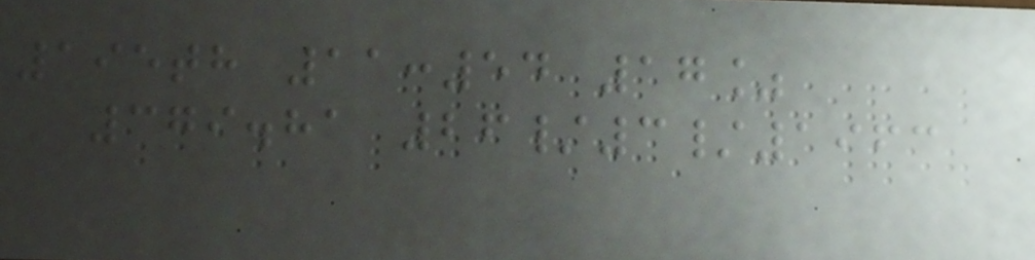195th 11:54 17%
379.81 26/3/1963
